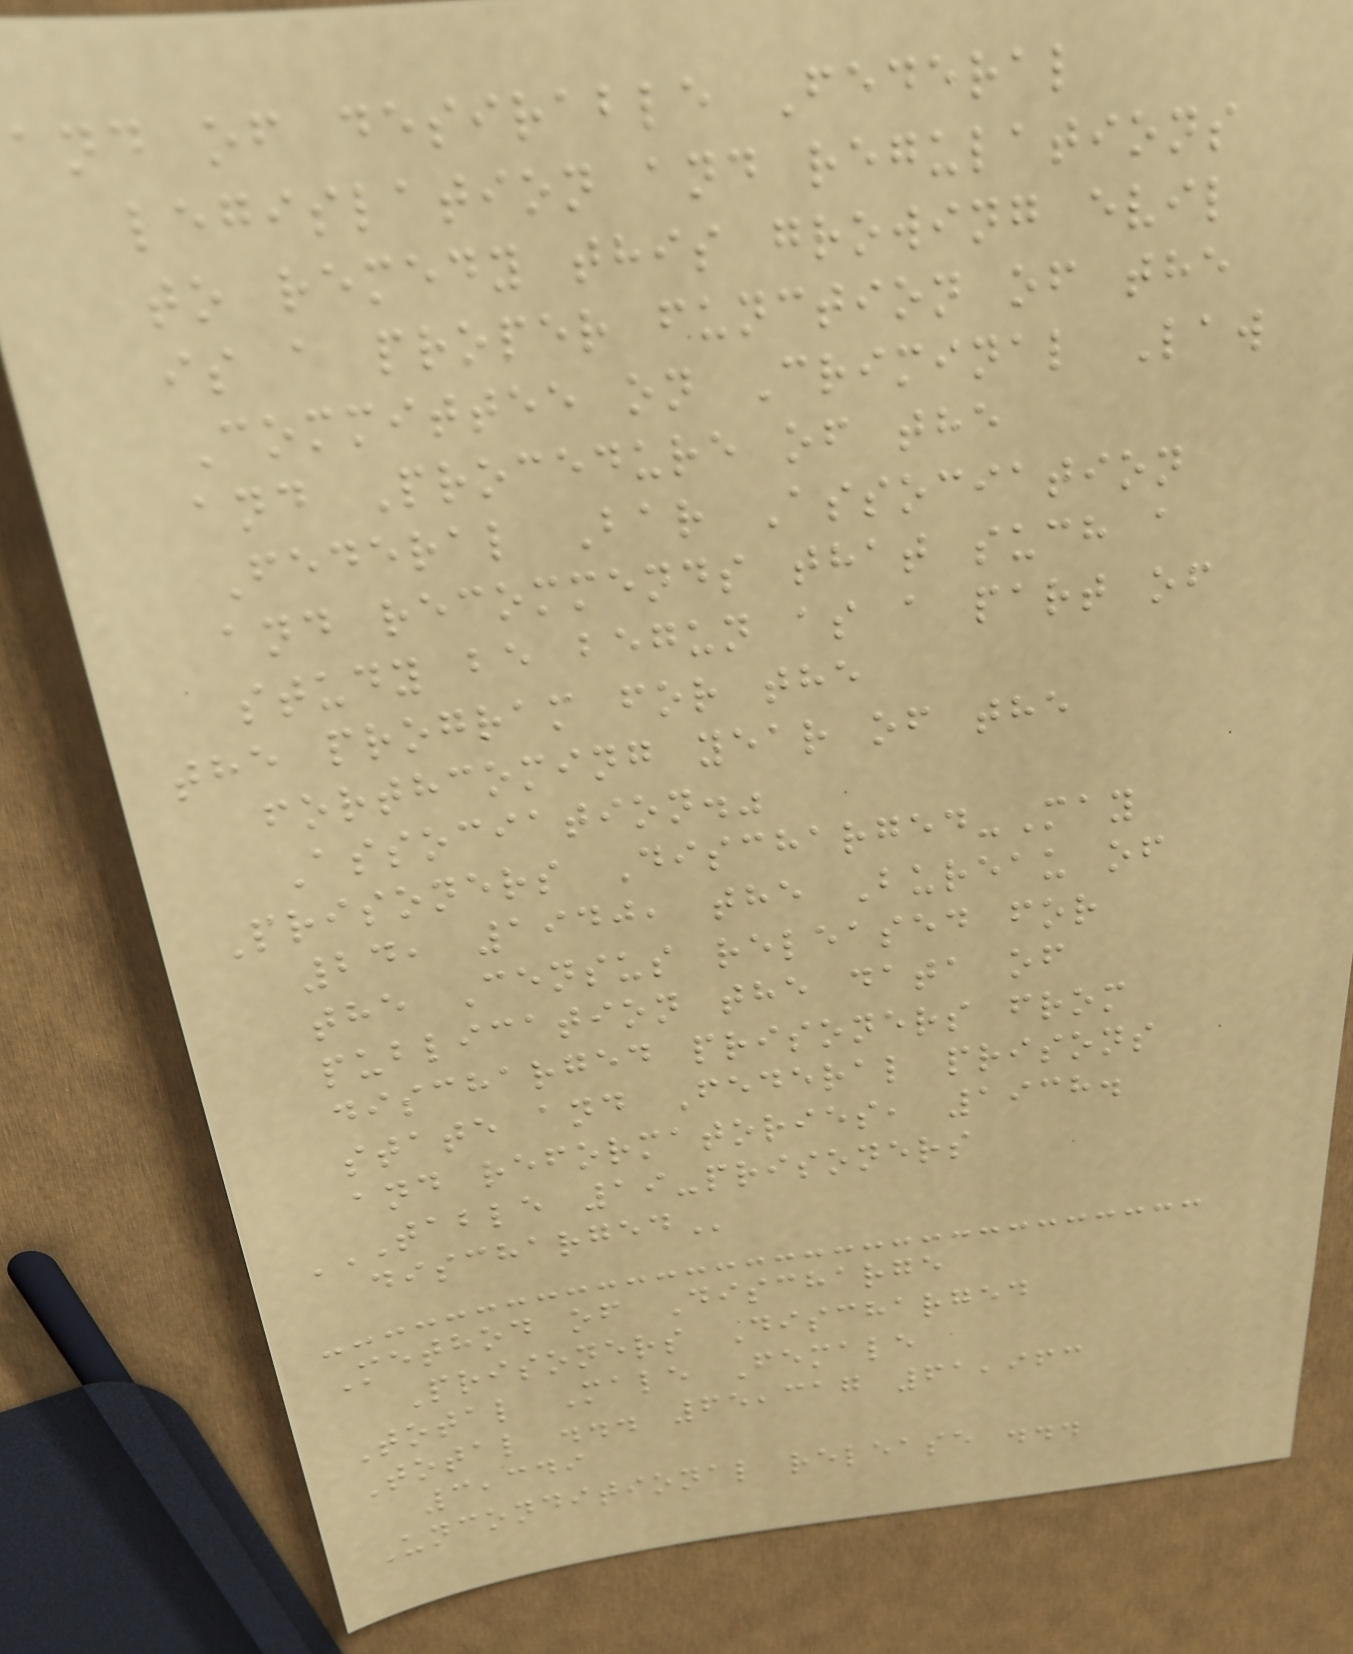and of desirable Federal
legislation and regulations
to remedy this growing evil
is a proper function of the
Committee on Criminal Law
and Procedure of the
Federal Bar Association
and recommends that such a
study be begun as a part of
the program for the
forthcoming year of the
Association."
Prisoners Discharged-May
24, 1940, the Bureau of
the Census released for
publication the data of
discharged prisoners from
state and Federal prisons
and reformatories, 1938.
TABLE 19-PRISONERS
DISCHARGED
Method of Discharge
Prisoners Discharged
Total Male Female
Total ... 65,317 61,963
3,349
Unconditional release ...
